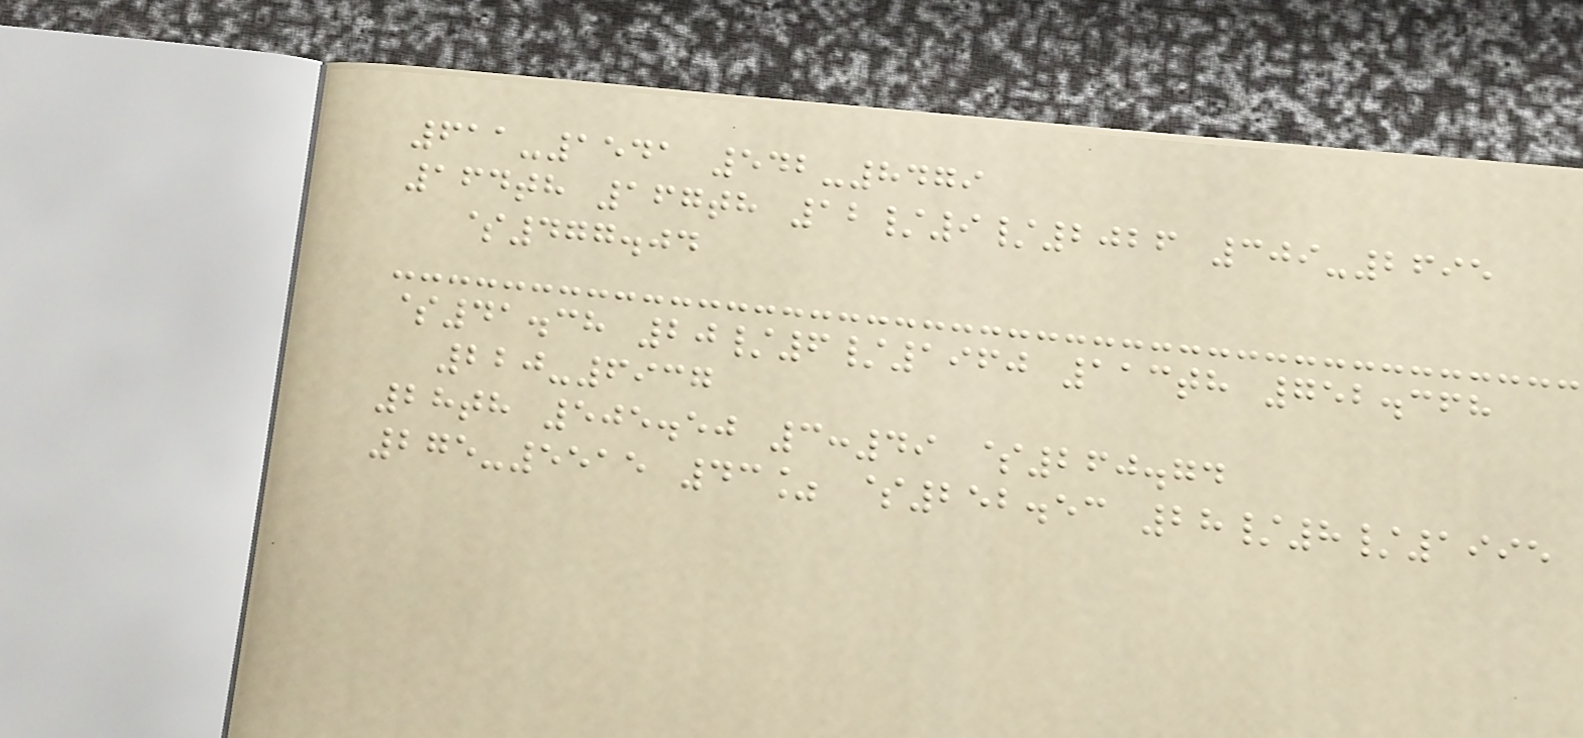611-1541 542-8479
164th 167th 12/9/2026 309-2695
$477.04
$41.38 20/6/1960 113th 752.368
220-6937
28th 505.50 3:49 $260.74
275-5515 43% $252.53 28/8/1995
